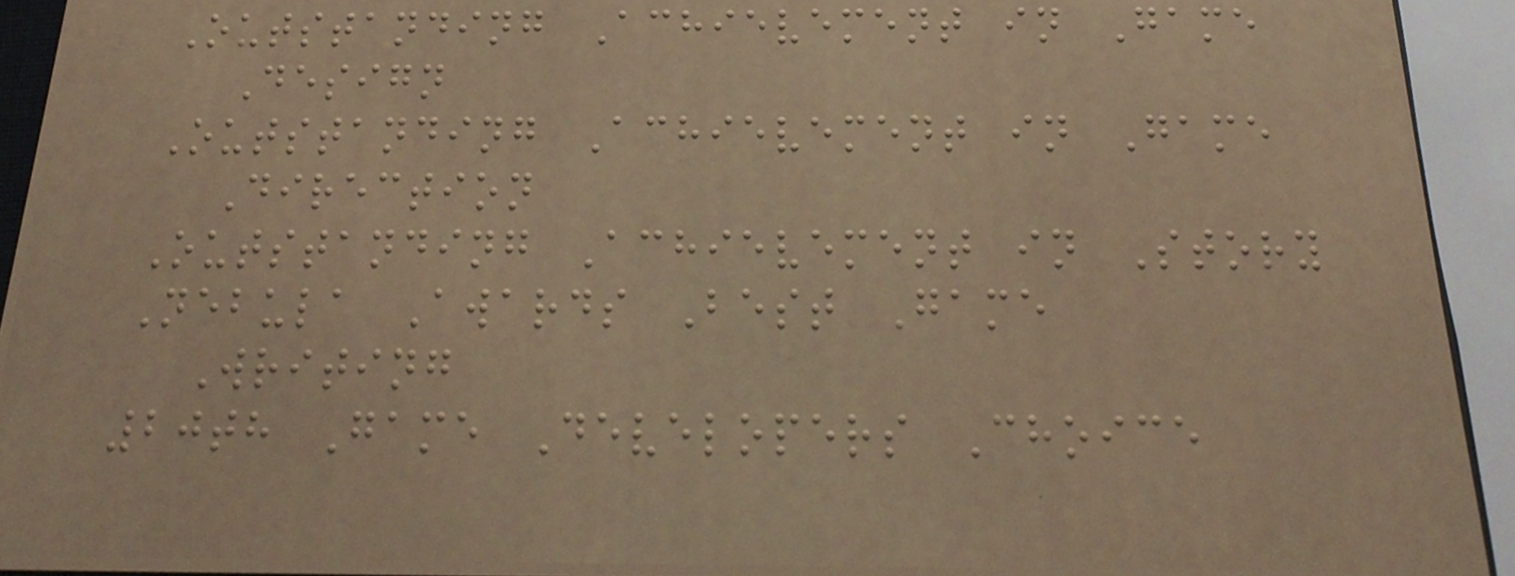Outstanding Achievement in Game
Design
Outstanding Achievement in Game
Direction
Outstanding Achievement in Story
Nebula Awards Best Game
Writing
20th Game Developers Choice
